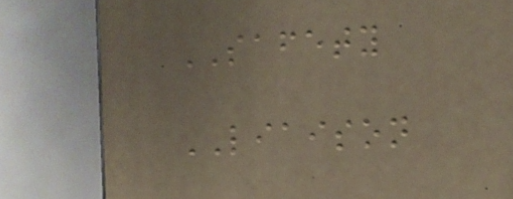SAFETY
LIAISON
